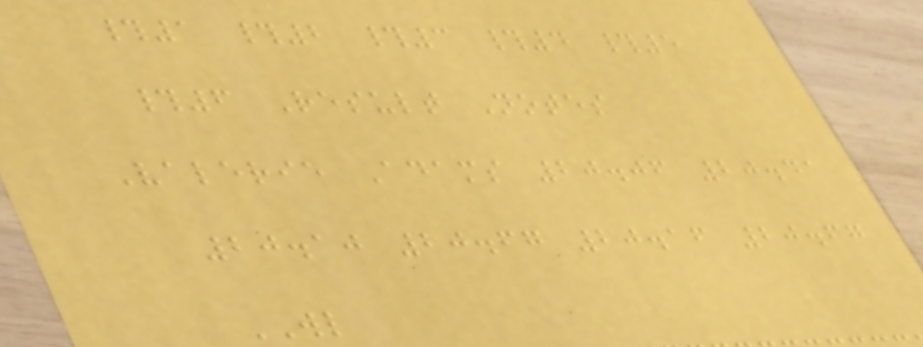#1 #2 #3 #4 #5
#6 Result Notes
Valerie Adams 20.06 20.41
20.10 20.67 20.16 20.67
WL
